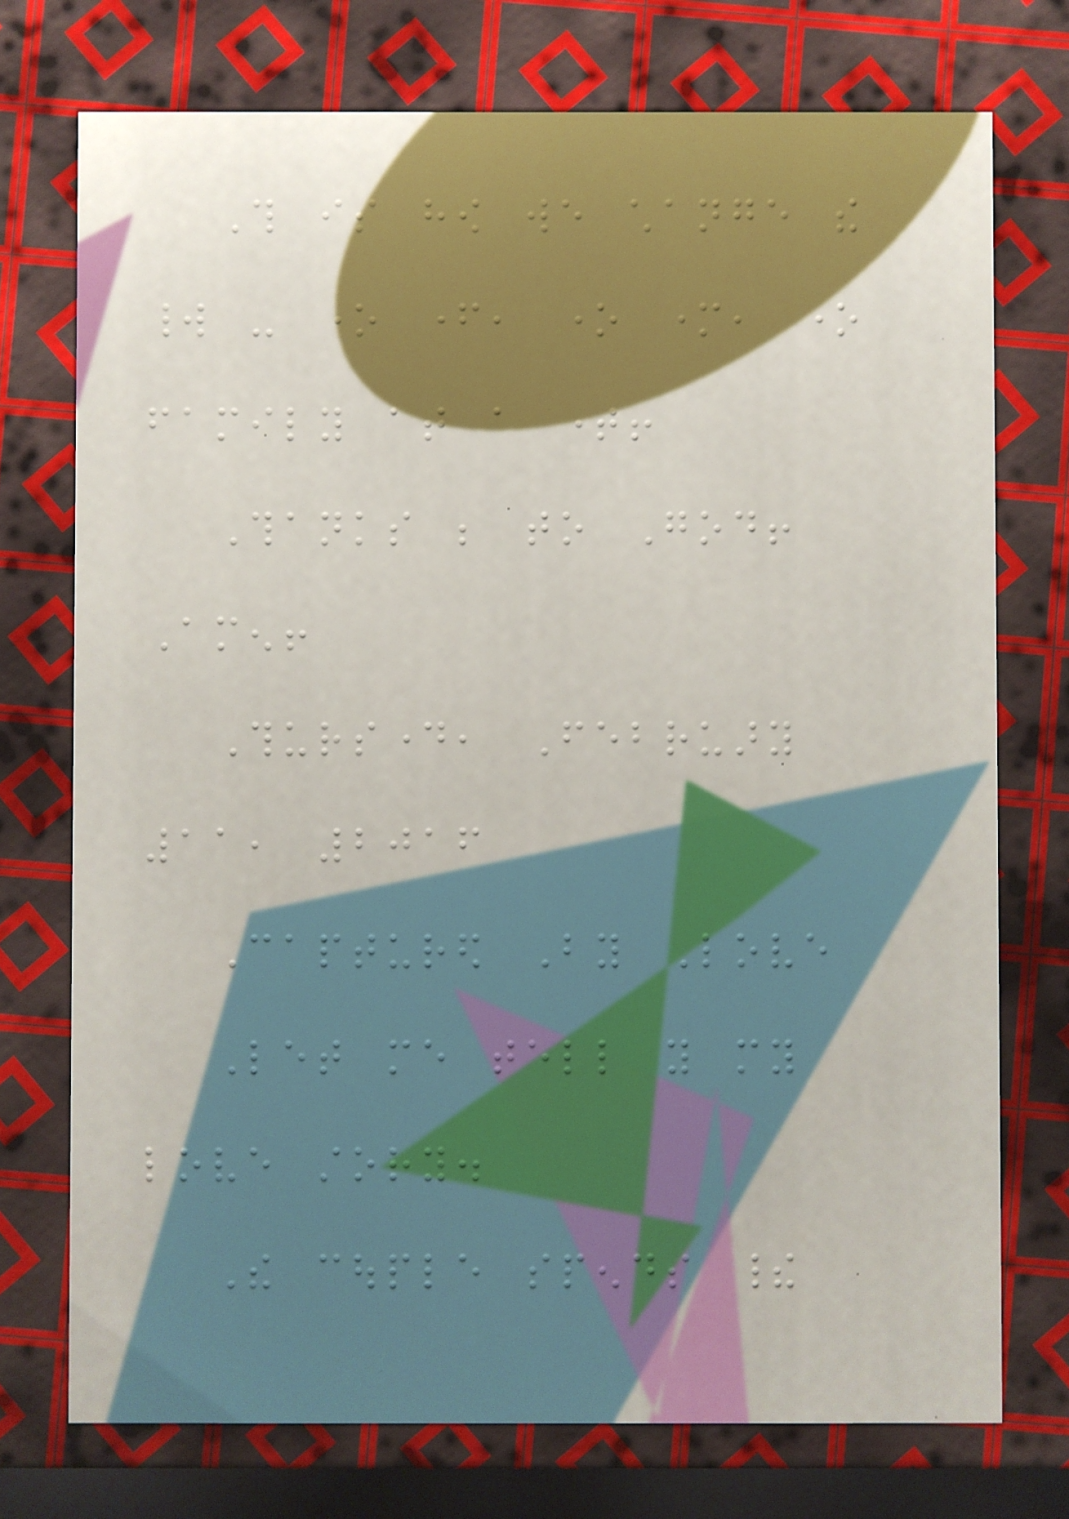This is how we change the
world - one father, one mother, one
family at a time!
Thanks be to God!
Amen!
Thursday, February
11, 2016
Captured By Love
Let me tell you my
love story.
The couple spends their
